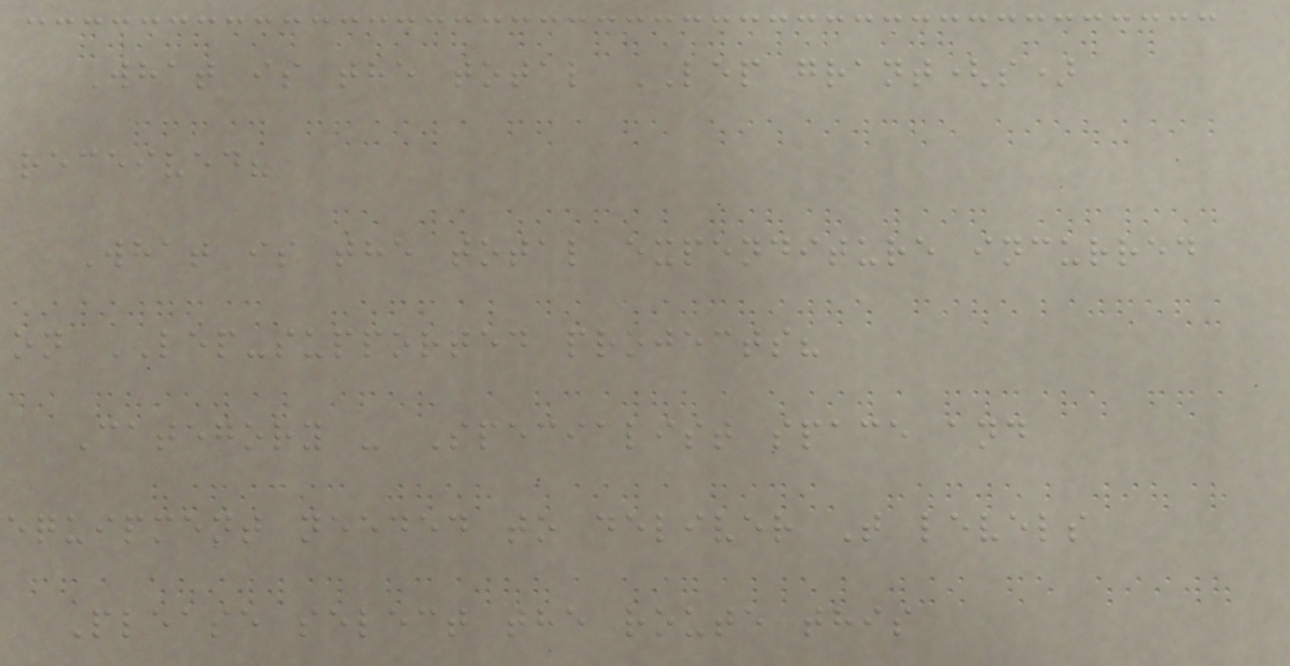What is the total LEP grant(s)
received?
What is the total expenditure incurred
on LEP-supported projects?
Category - Specialist space and
equipment needed to deliver T levels
Please select the route this
